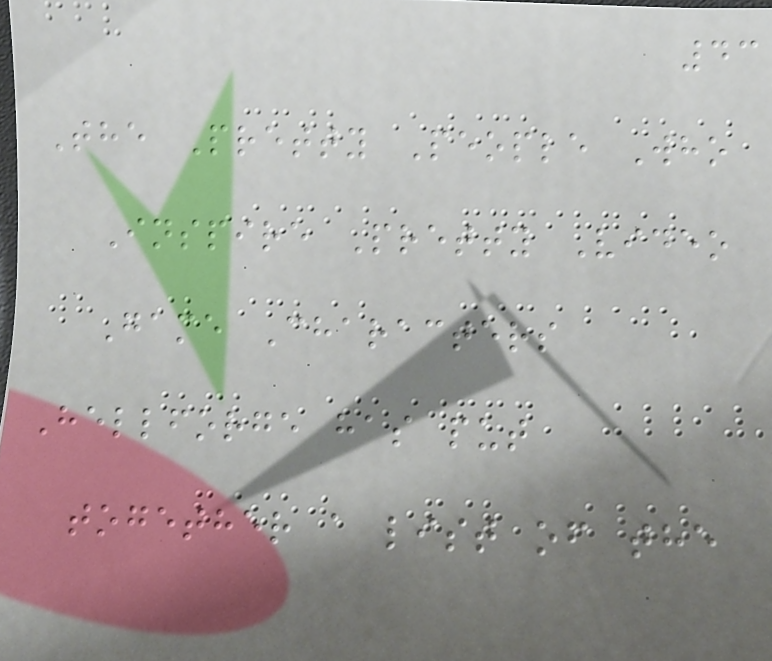43
The Pretty People Who
Inspire Pretty Video
Game Characters
Hellforge has put
together a list of the
